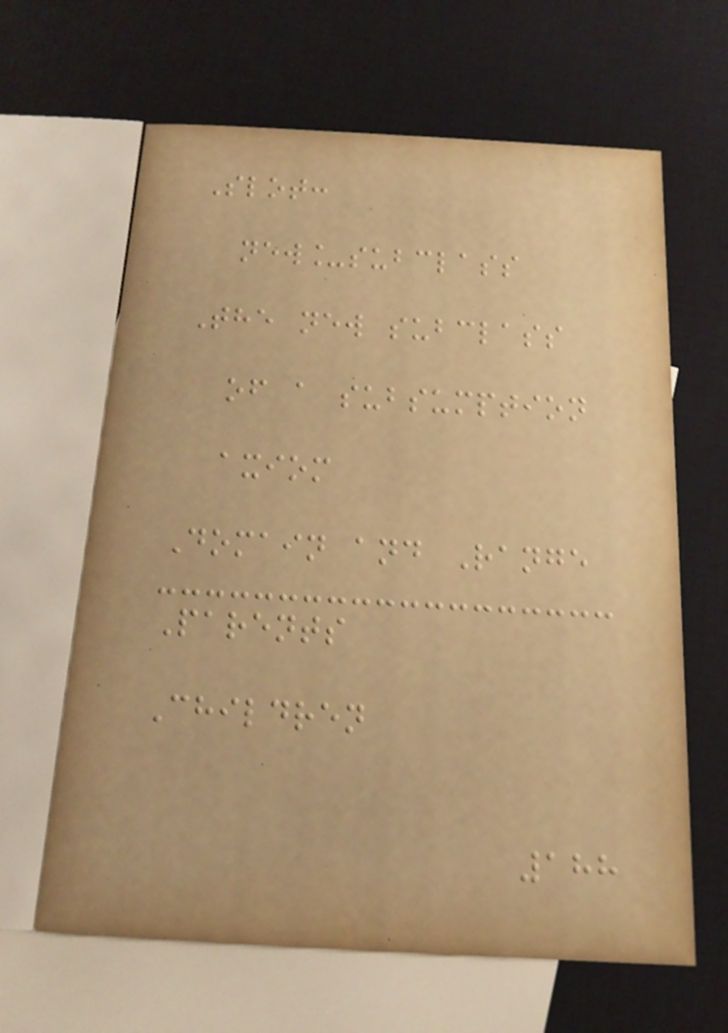Slot:
new_subclass
The new subclass
of a subsumption
axiom
Domain and Range
Parents
Children
188
